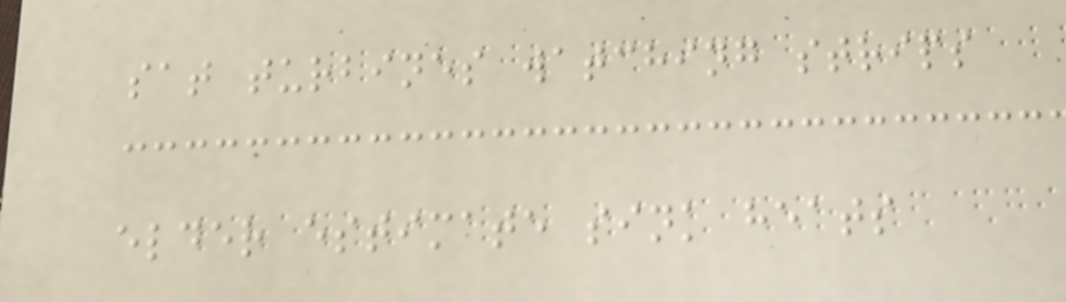sat turbines watching strips
elder estimate sink heats
